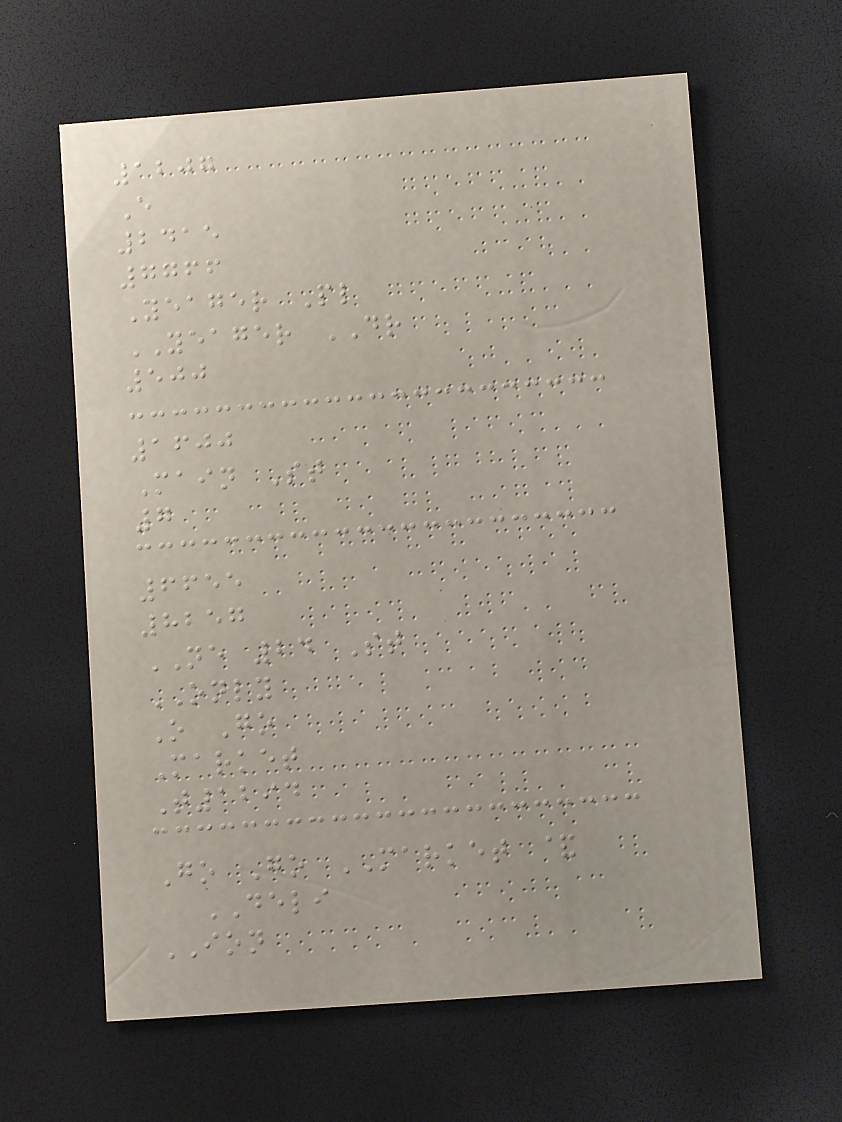1207
E
2415
7766
Yeager Pl
YEAGER DR
500
1600
Main St
7
6655
8257
NE 24 St
ONLY
O Go
Market
T1294
Go Go MARKET &
DELI
ION
